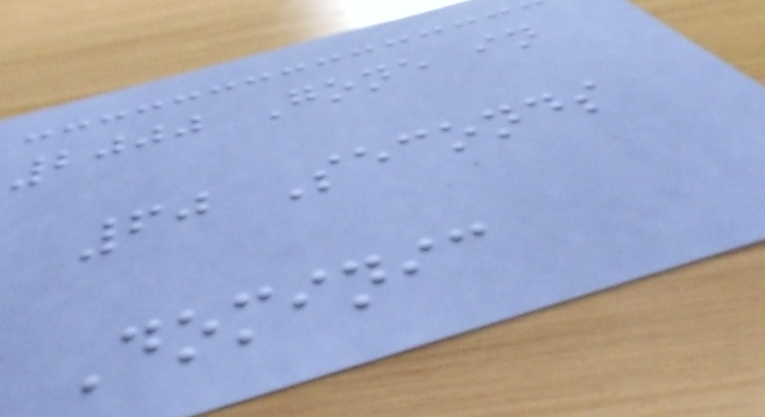2000 Gone in
60 Seconds
Dominic
